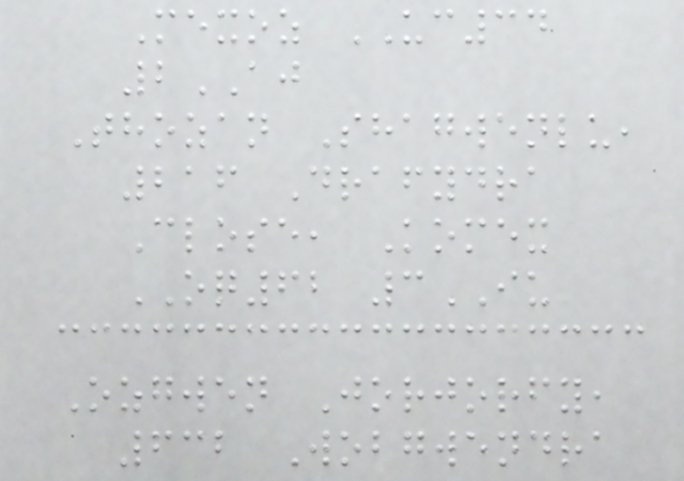Mexoz UC34
2AJ
Thozan Shagwenlu,
216 Drafydra
Close, Komex
OQ62 3IU
Ozgwen Jorjorfy,
632 Wobgwendra
